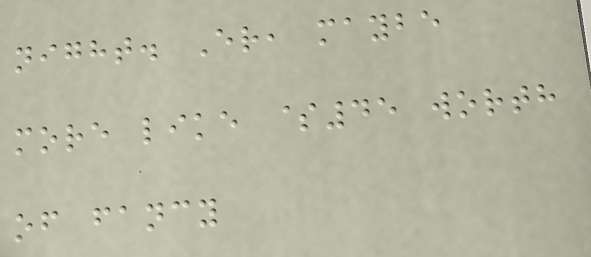night. Er, maybe
more like $45 worth
of fancy
